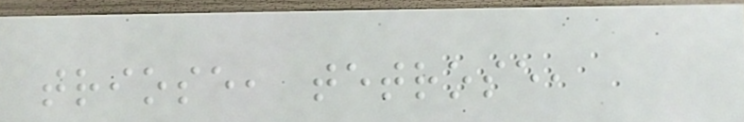triose, tetrose,
